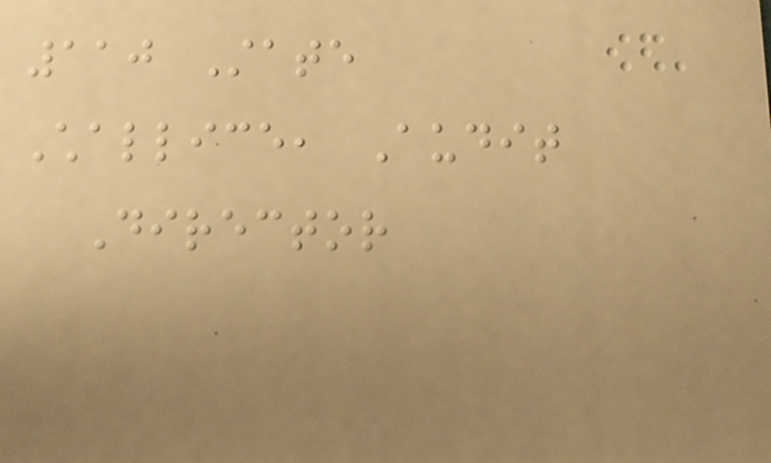110 State
Challice, Audit
Director
